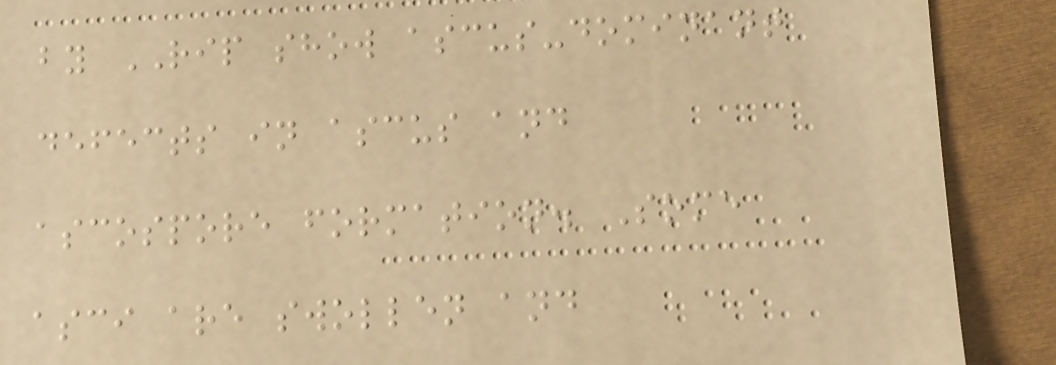by RIP show ascus-dominant
defects in ascus and
ascospore formation. Some
asci are swollen and
